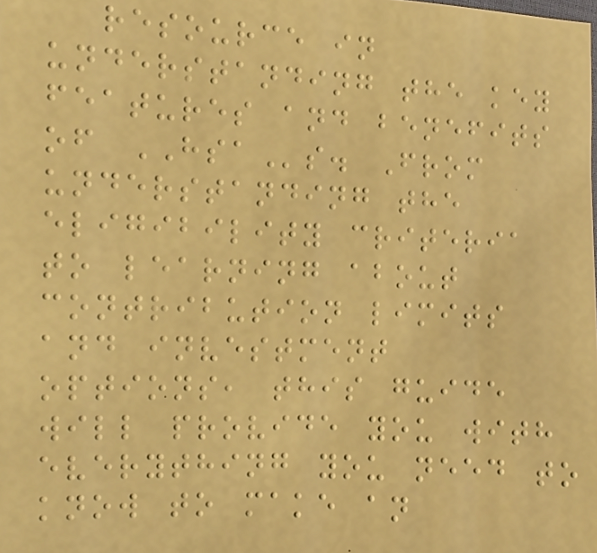resource in
understanding the key
features and benefits
of HSAs. From
understanding the
eligibility criteria
to learning about
contribution limits
and investment
options, this guide
will provide you with
everything you need to
know to make an
